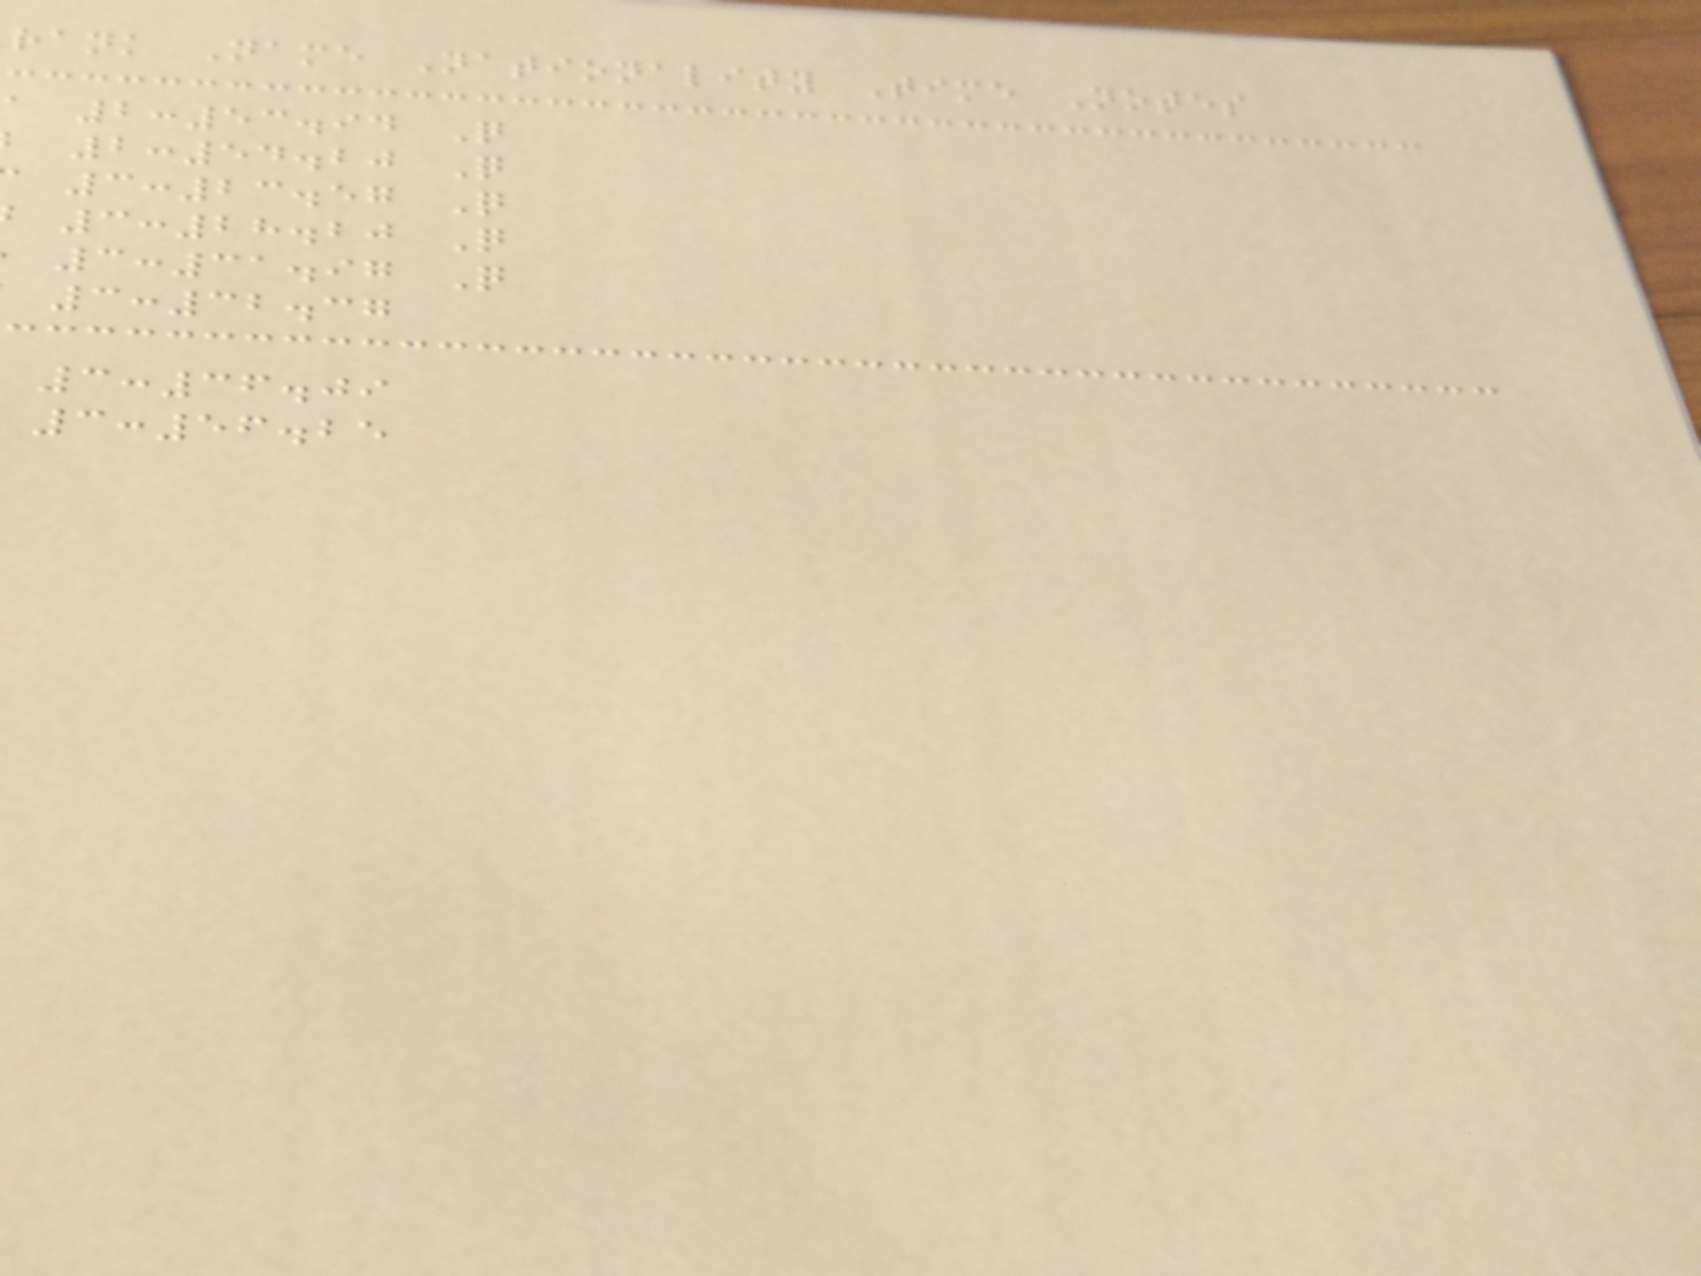rank Name Nationality Time Notes
a 2:53.94 Q
2:54.20 Q
3:23.57 Q
3:28.20 Q
3:31.97 Q
3:32.37
3:36.09
3:56.25
